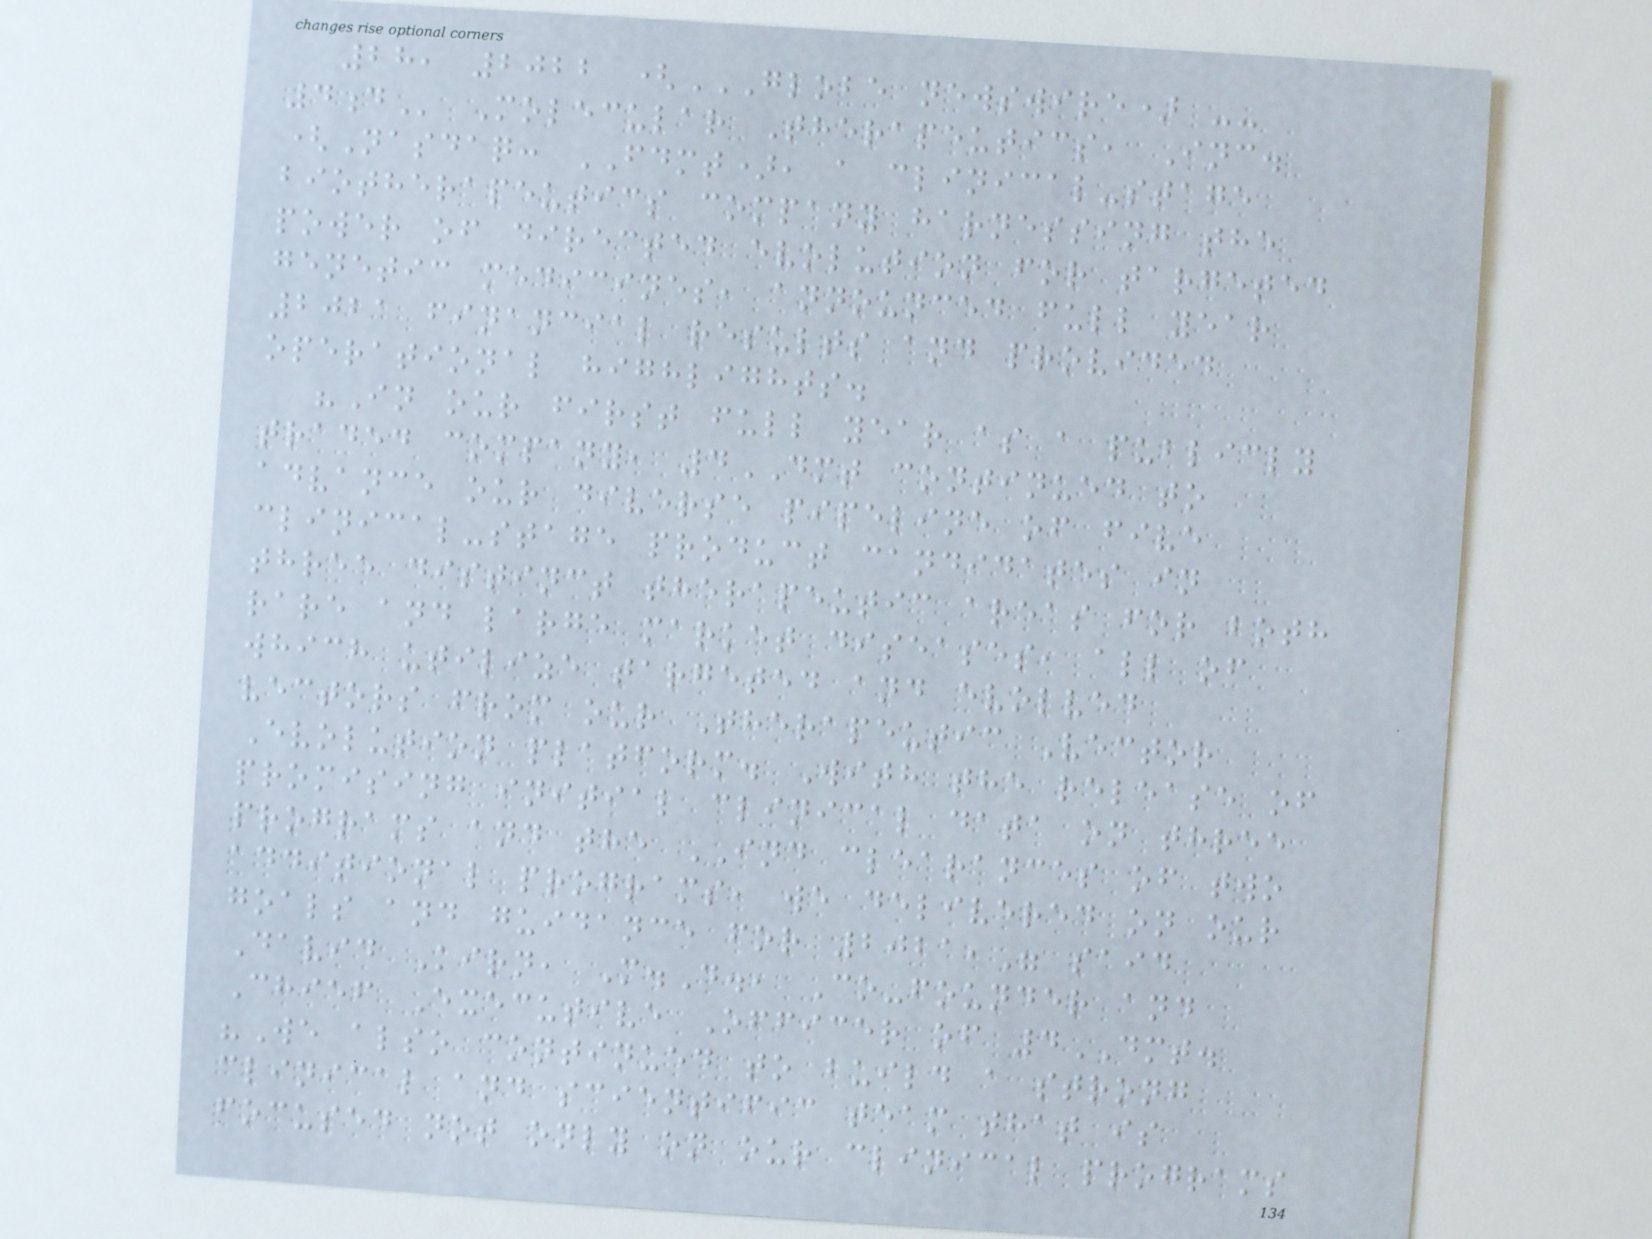28, 2022 (GLOBE NEWSWIRE) --
4D Molecular Therapeutics, Inc.
(Nasdaq: FDMT), a clinical-stage
biotherapeutics company harnessing the
power of directed evolution for targeted
genetic medicines, announced full year
2021 financial results and provided
operational highlights.
"In our first full year as a publicly
traded company, 4DMT continued to
advance our diverse pipeline of five
clinical-stage product candidates in
three distinct therapeutic areas for both
rare and large market diseases, all of
which utilize targeted and evolved
vectors from our Therapeutic Vector
Evolution platform. With the release of
promising initial clinical data on three
programs and the IND clearances of two
additional programs, we delivered on our
goals and guidance for 2021," said
David Kirn, M.D., Co-founder and
Chief Executive Officer of 4DMT.
"We also continued to build a strong
clinical and scientific team that is
focused not only on our clinical programs
